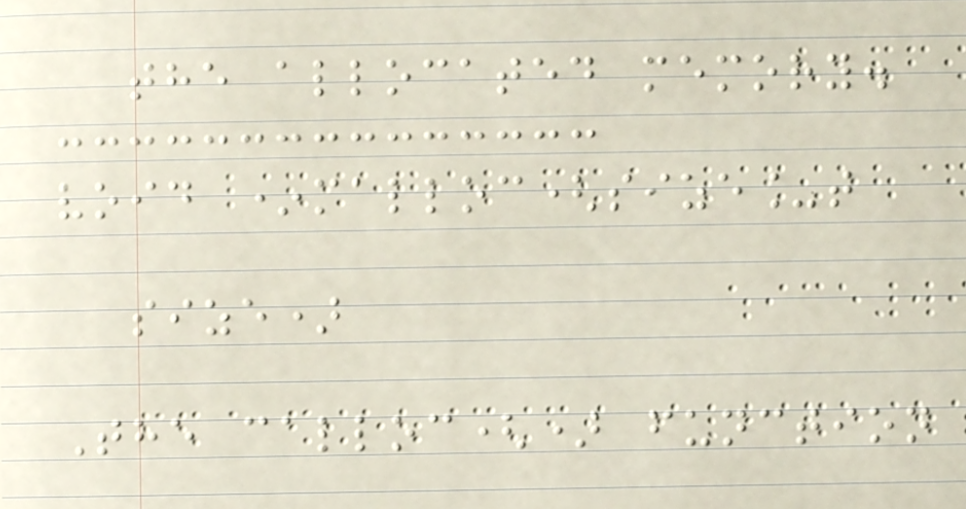the allocated memory.
void *malloc(size_t
size)
The calloc() function
